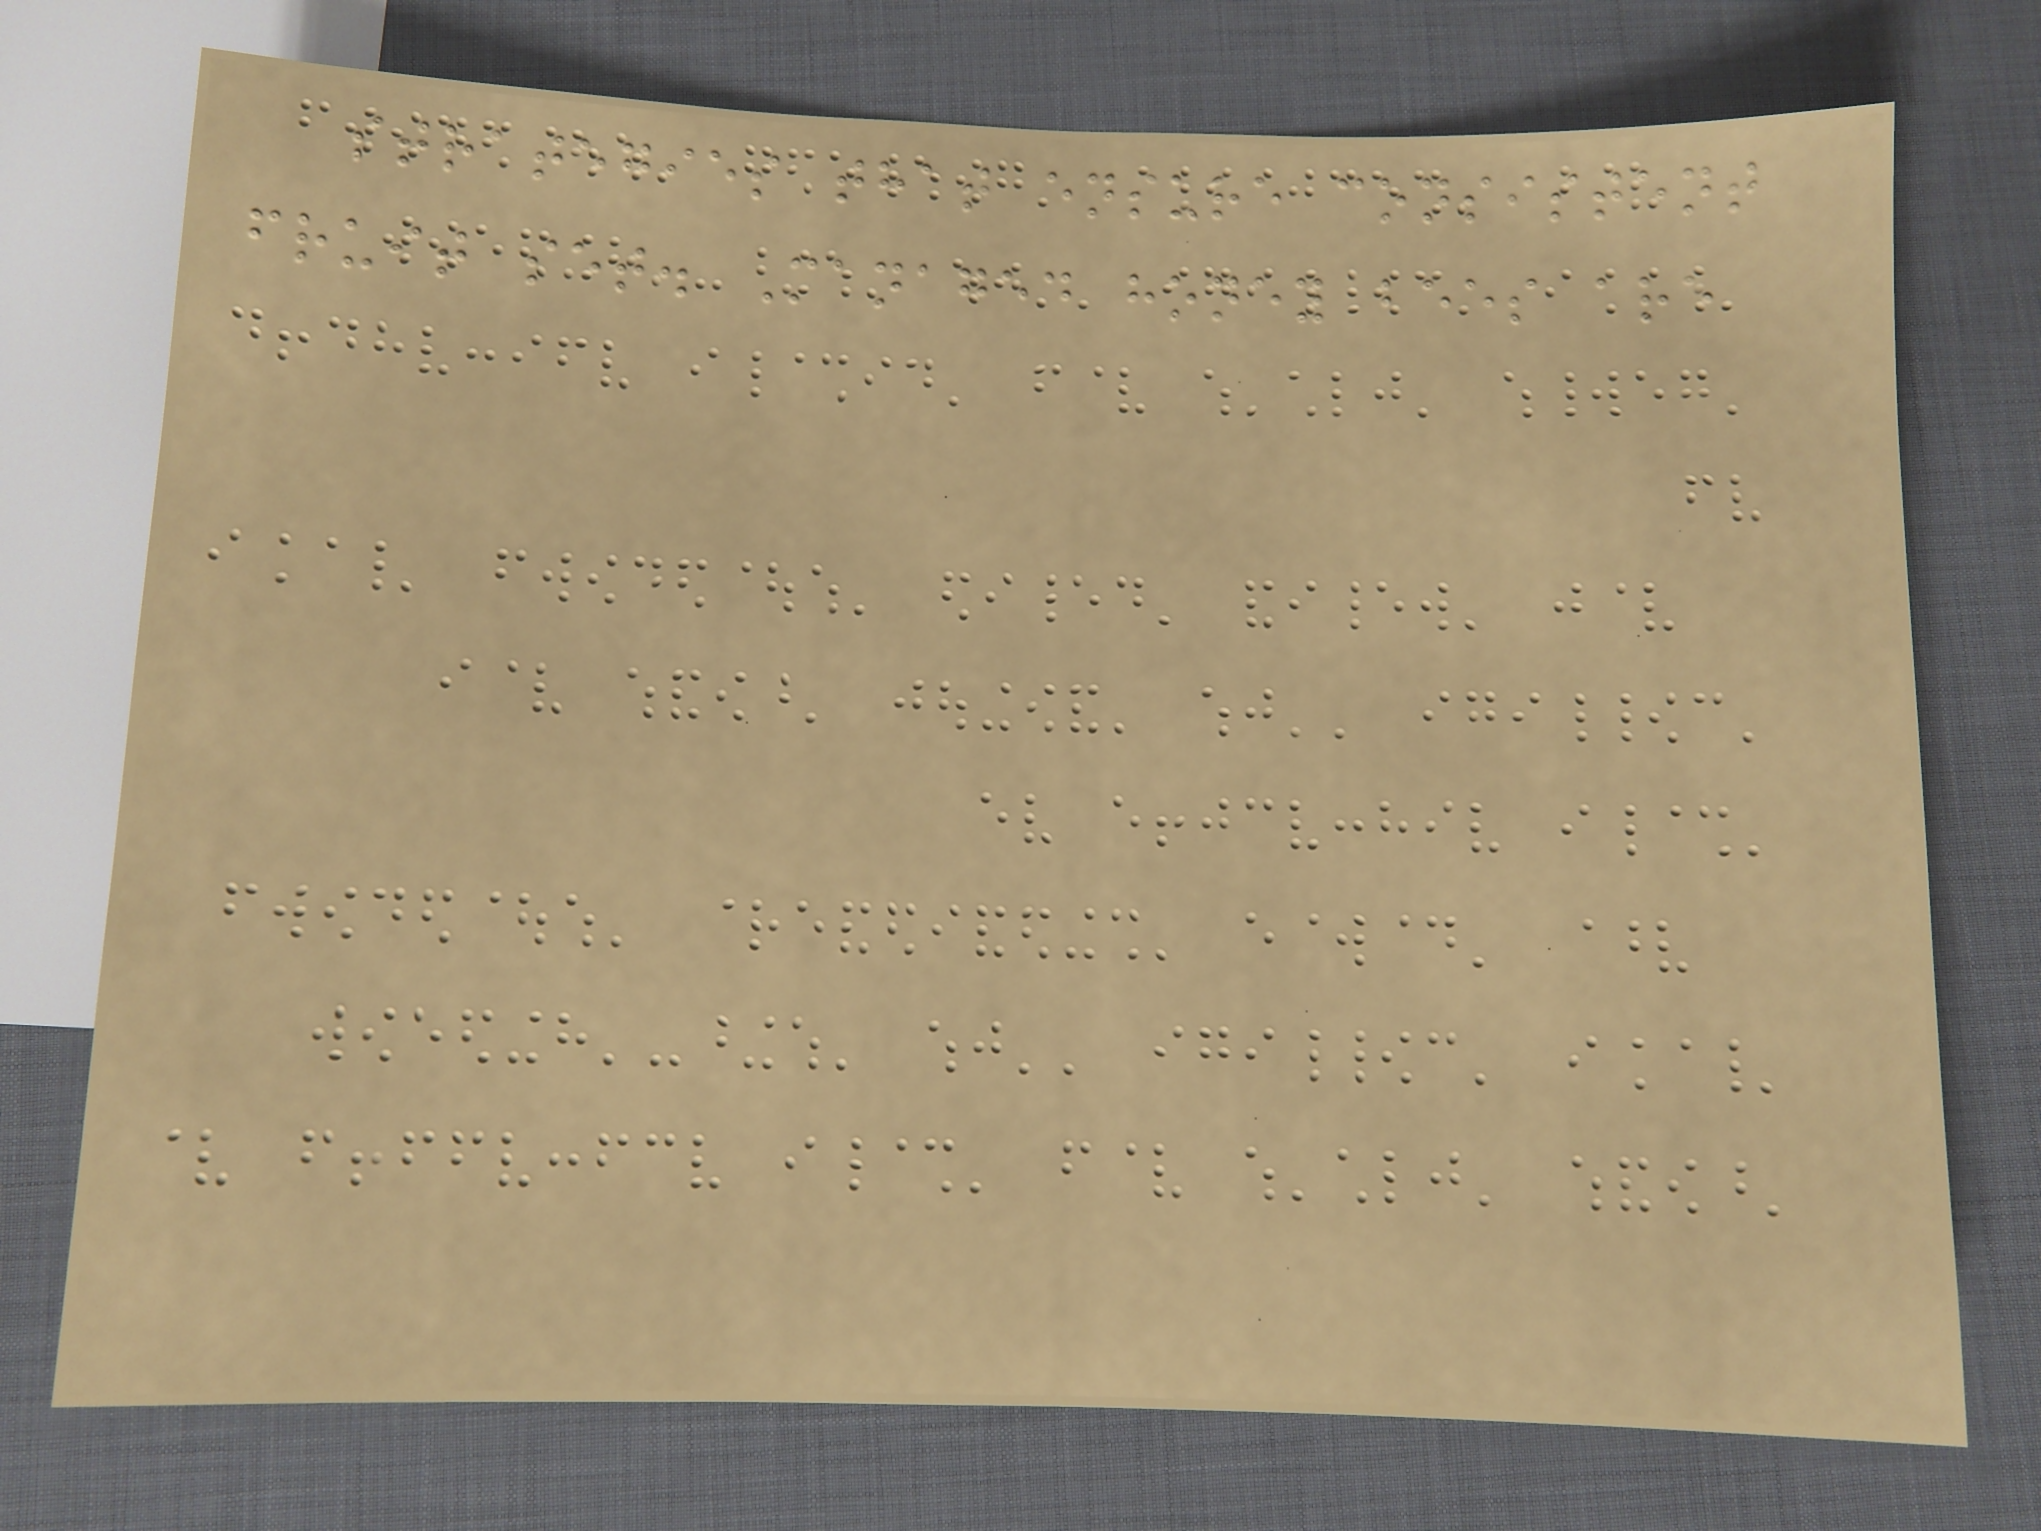strategies that ensure consistent
fruit set. Managed honey bees are
